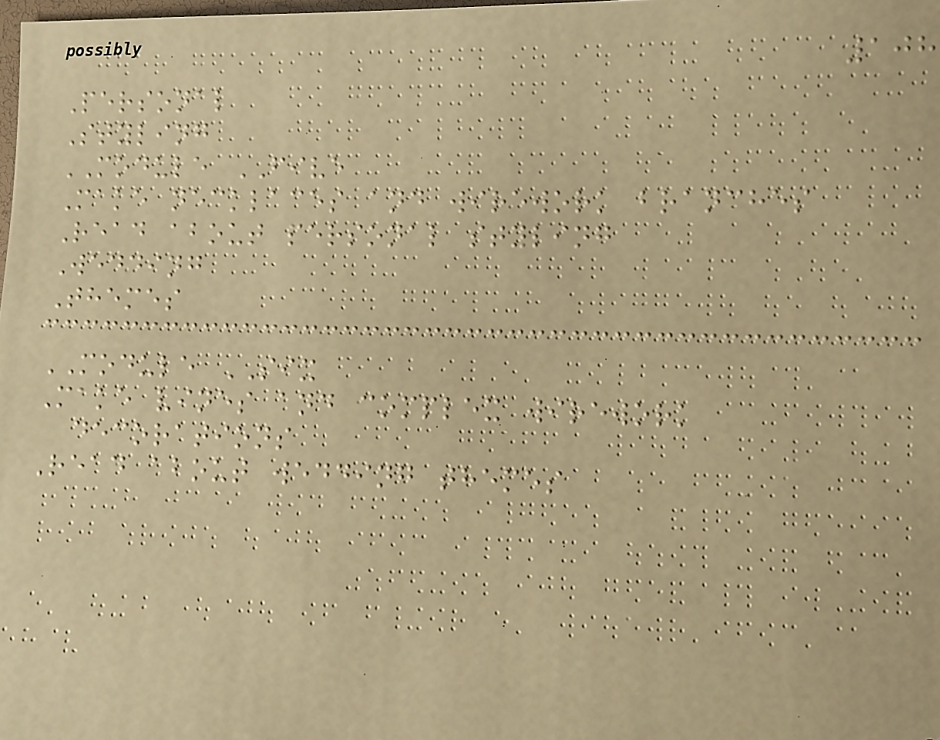108
Personal
Styling
MODULE FIVE
Make necklaces and wirework branches
Read about personal styling
Wedding
Themes
MODULE SIX
Make vines and complex wirework
decorations
Read about wedding themes
